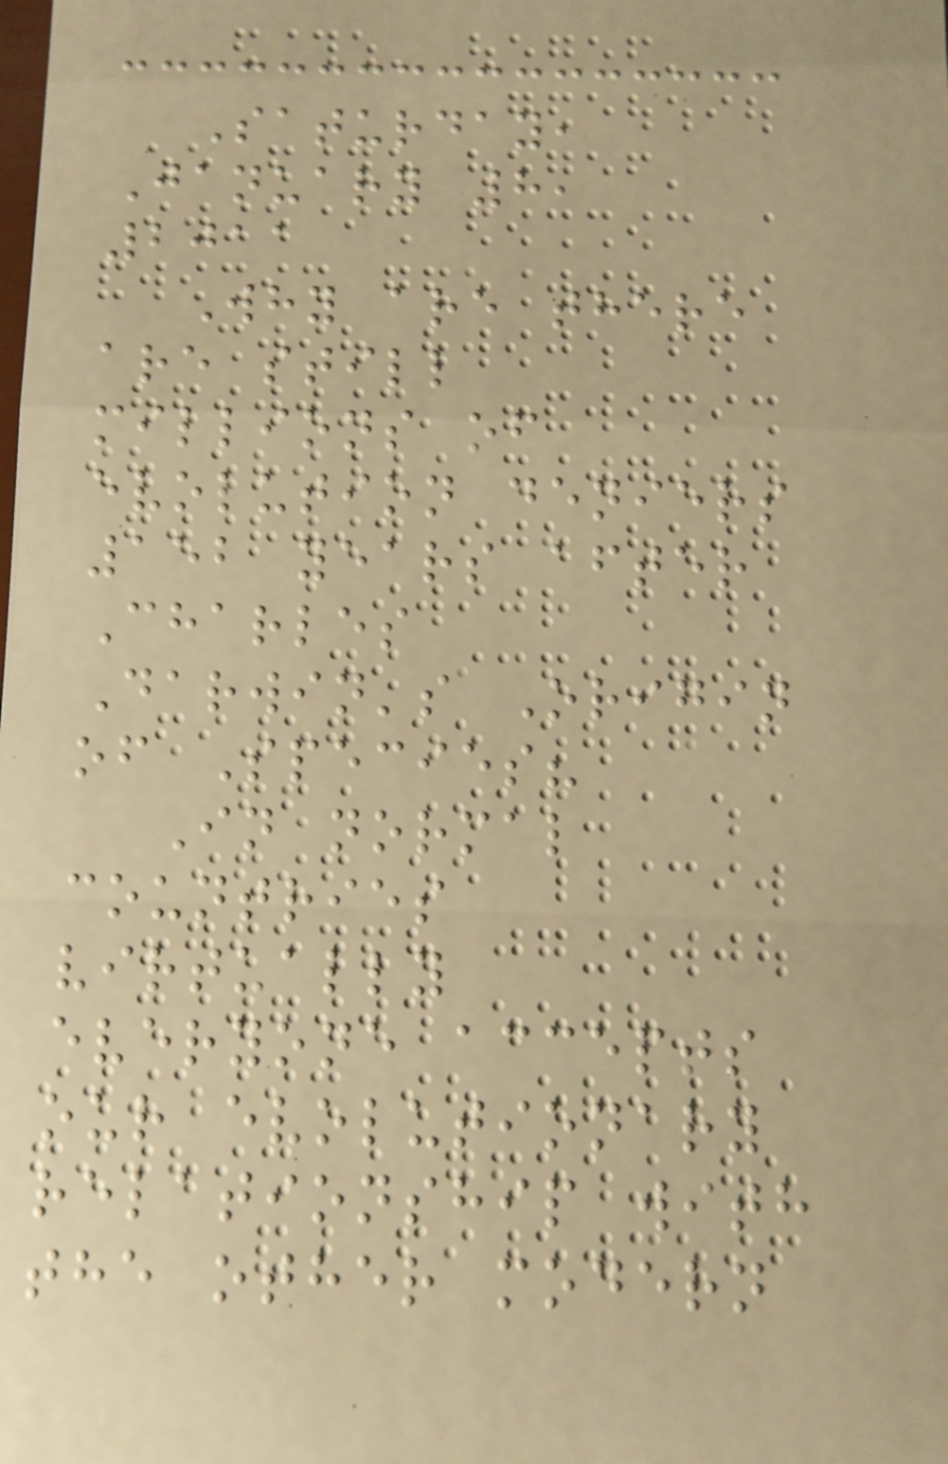Saturday,
January 8,
2011
Why are there
are still
millions of
evolution deniers
152 years after
Charles
Darwin's Origin
of Species?
In normal
countries
virtually
everyone accepts
our evolutionary
relationship with
the other modern
